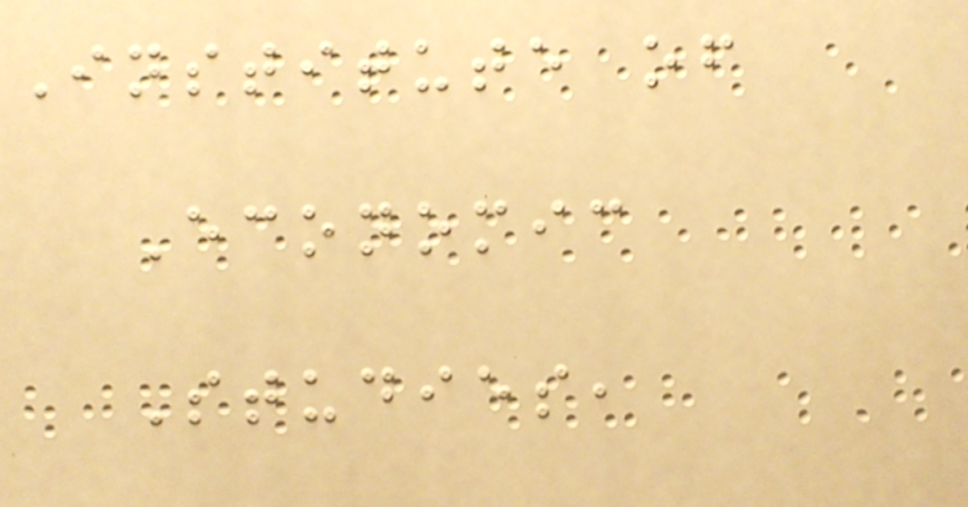Institute of
Economic
Studies,
